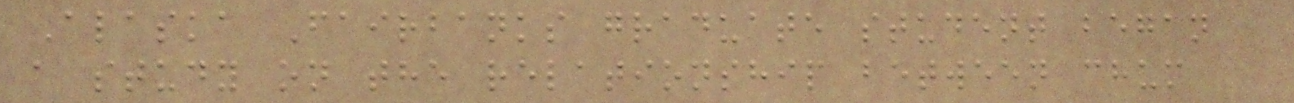Alaska Fairbanks graduate student began
a study on the relationship between chum
